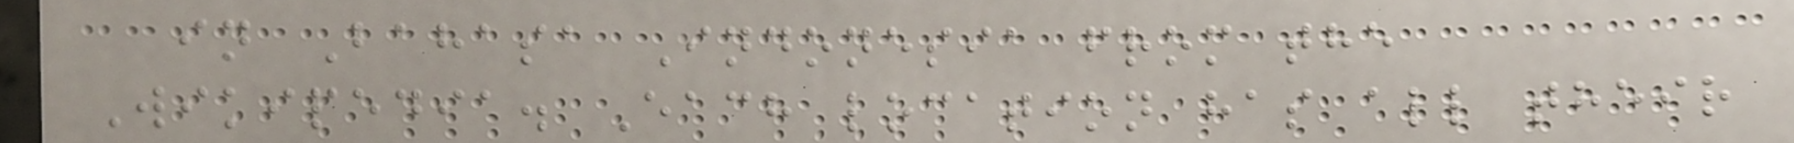in Bahasa Indonesia from the
Wikipedia. Each location has all their
